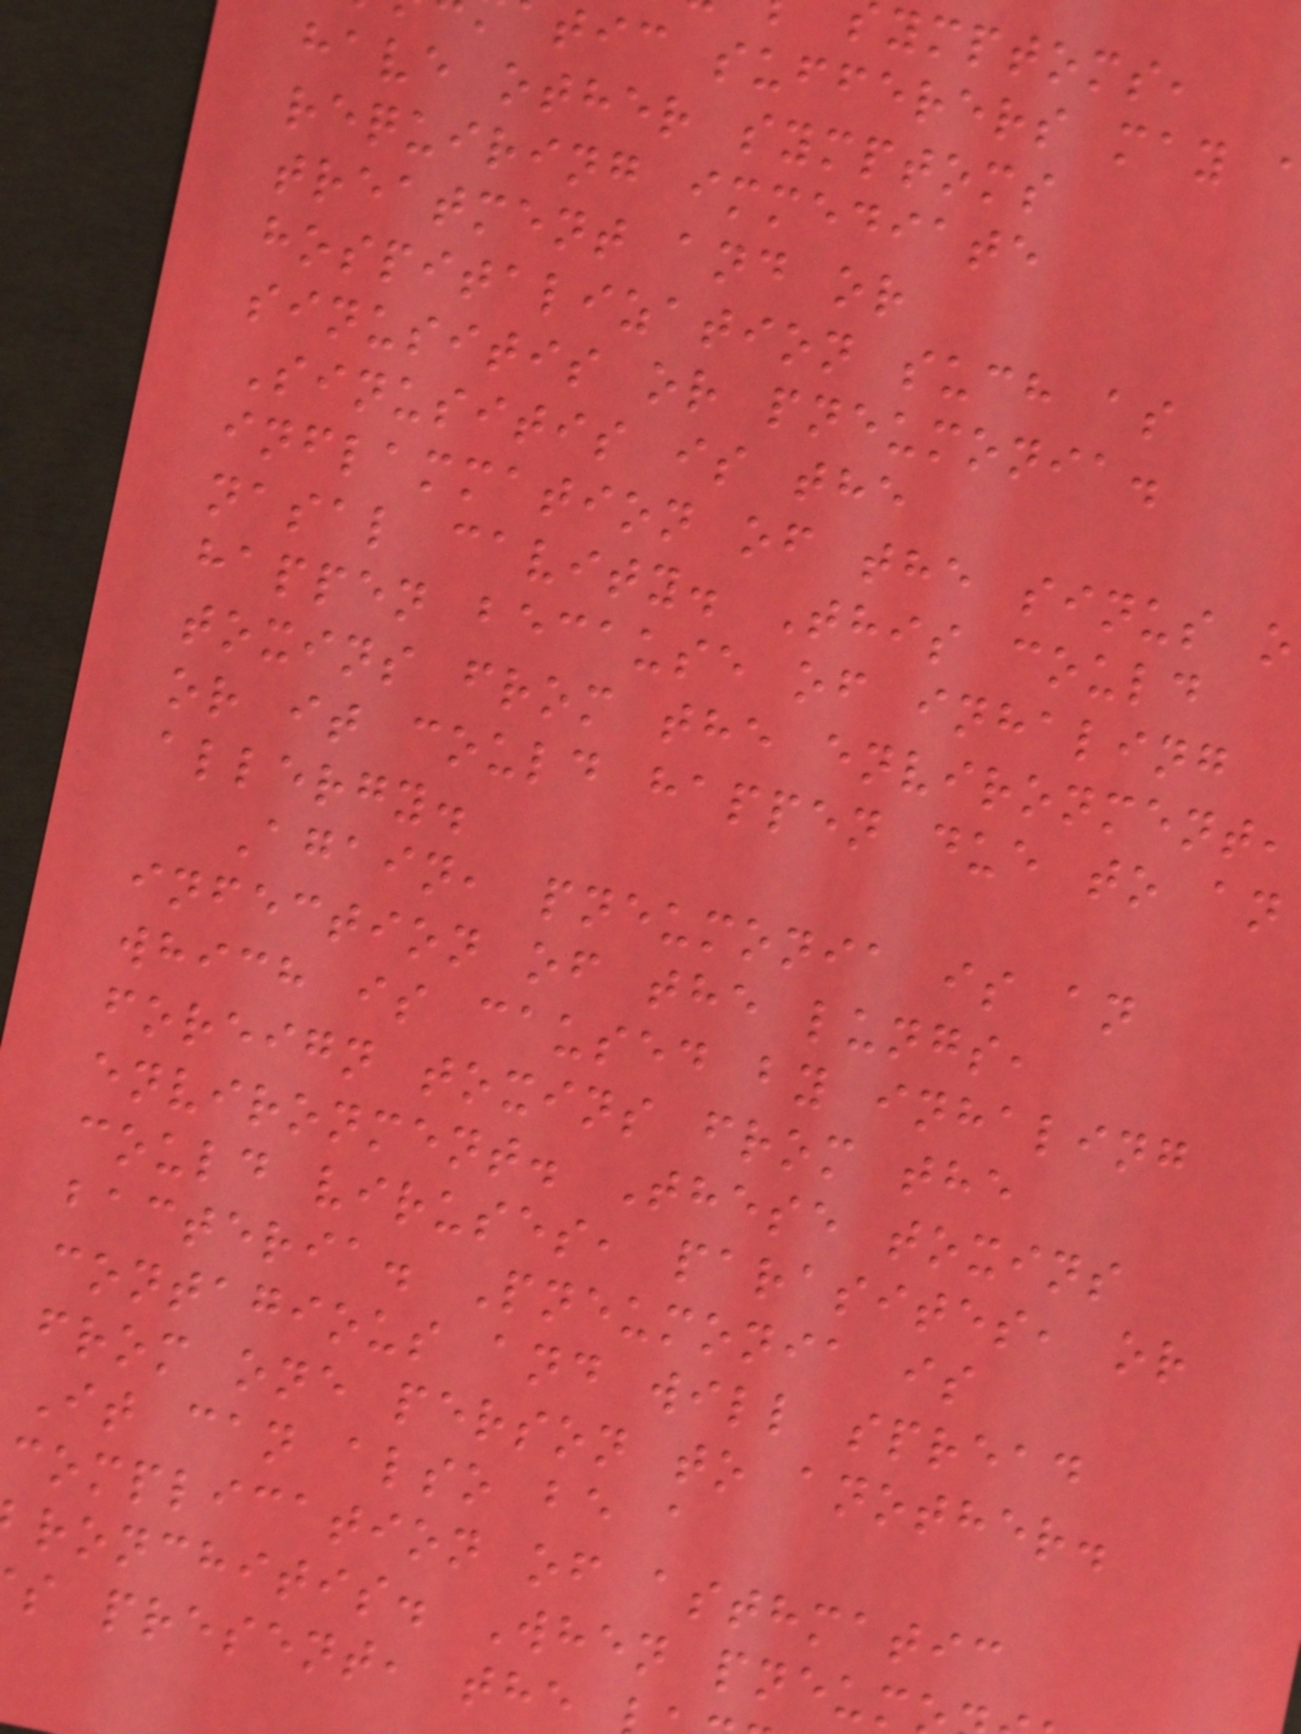ymptoms,
tic sufferers may
have other symptoms
requiring immediate
treatment and or
hospitalization such as
sinusitis or pneumonia.
Sinusitis is the
inflammation of the sinus o
nasal cavity. This could
happen because of inhaling
toxins from the environment,
or it could happen due to an
allergy.
Again, pneumonia is an
infection of the lungs,
which is caused by inhaling
foreign toxins from the
environment. These toxins
could viruses, parasites, or
bacteria. Pneumonia is
contagious and will spread
from one person to another.
It can also be a
complication of asthmatic
ronchitis. When pneum
s present, the
